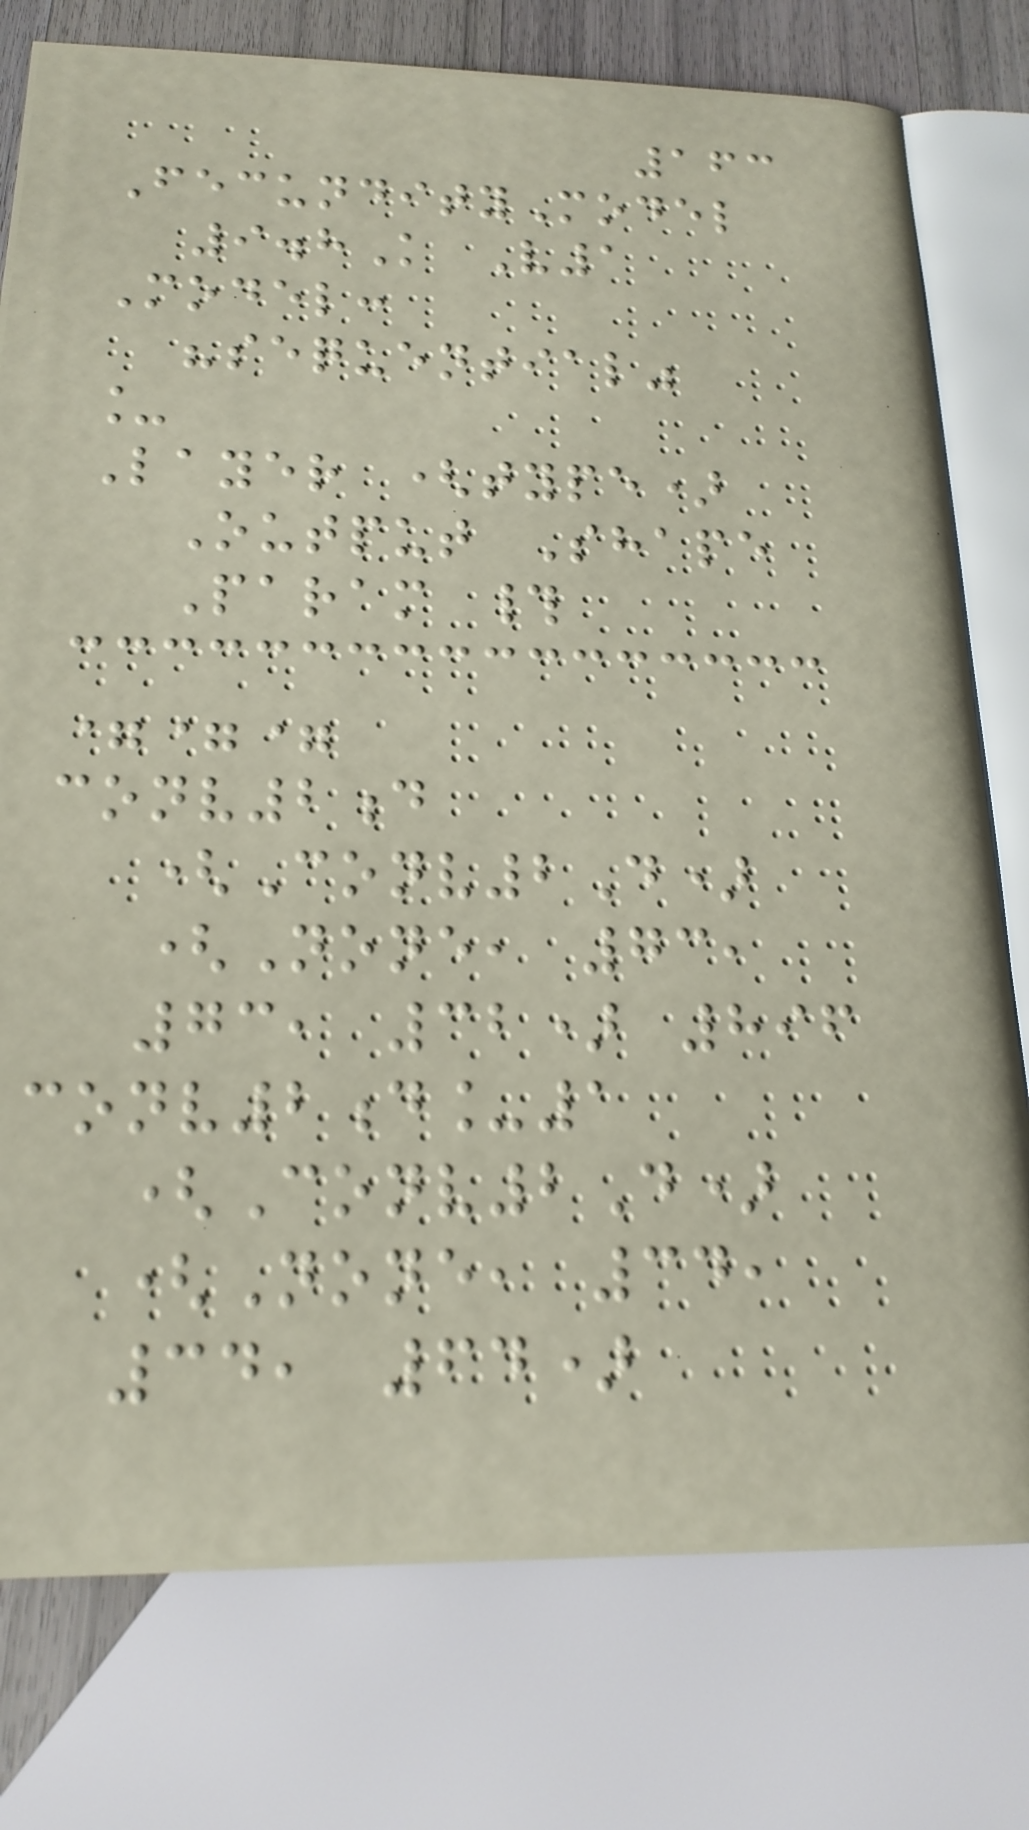163
FecundityModel
9.8K V1
Model:
"sequential"
_
Layer (type)
Output Shape
Param #
===
conv2d
(Conv2D)
(None, 73,
73, 32) 896
conv2d_1
(Conv2D)
(None, 34,
34, 64)
